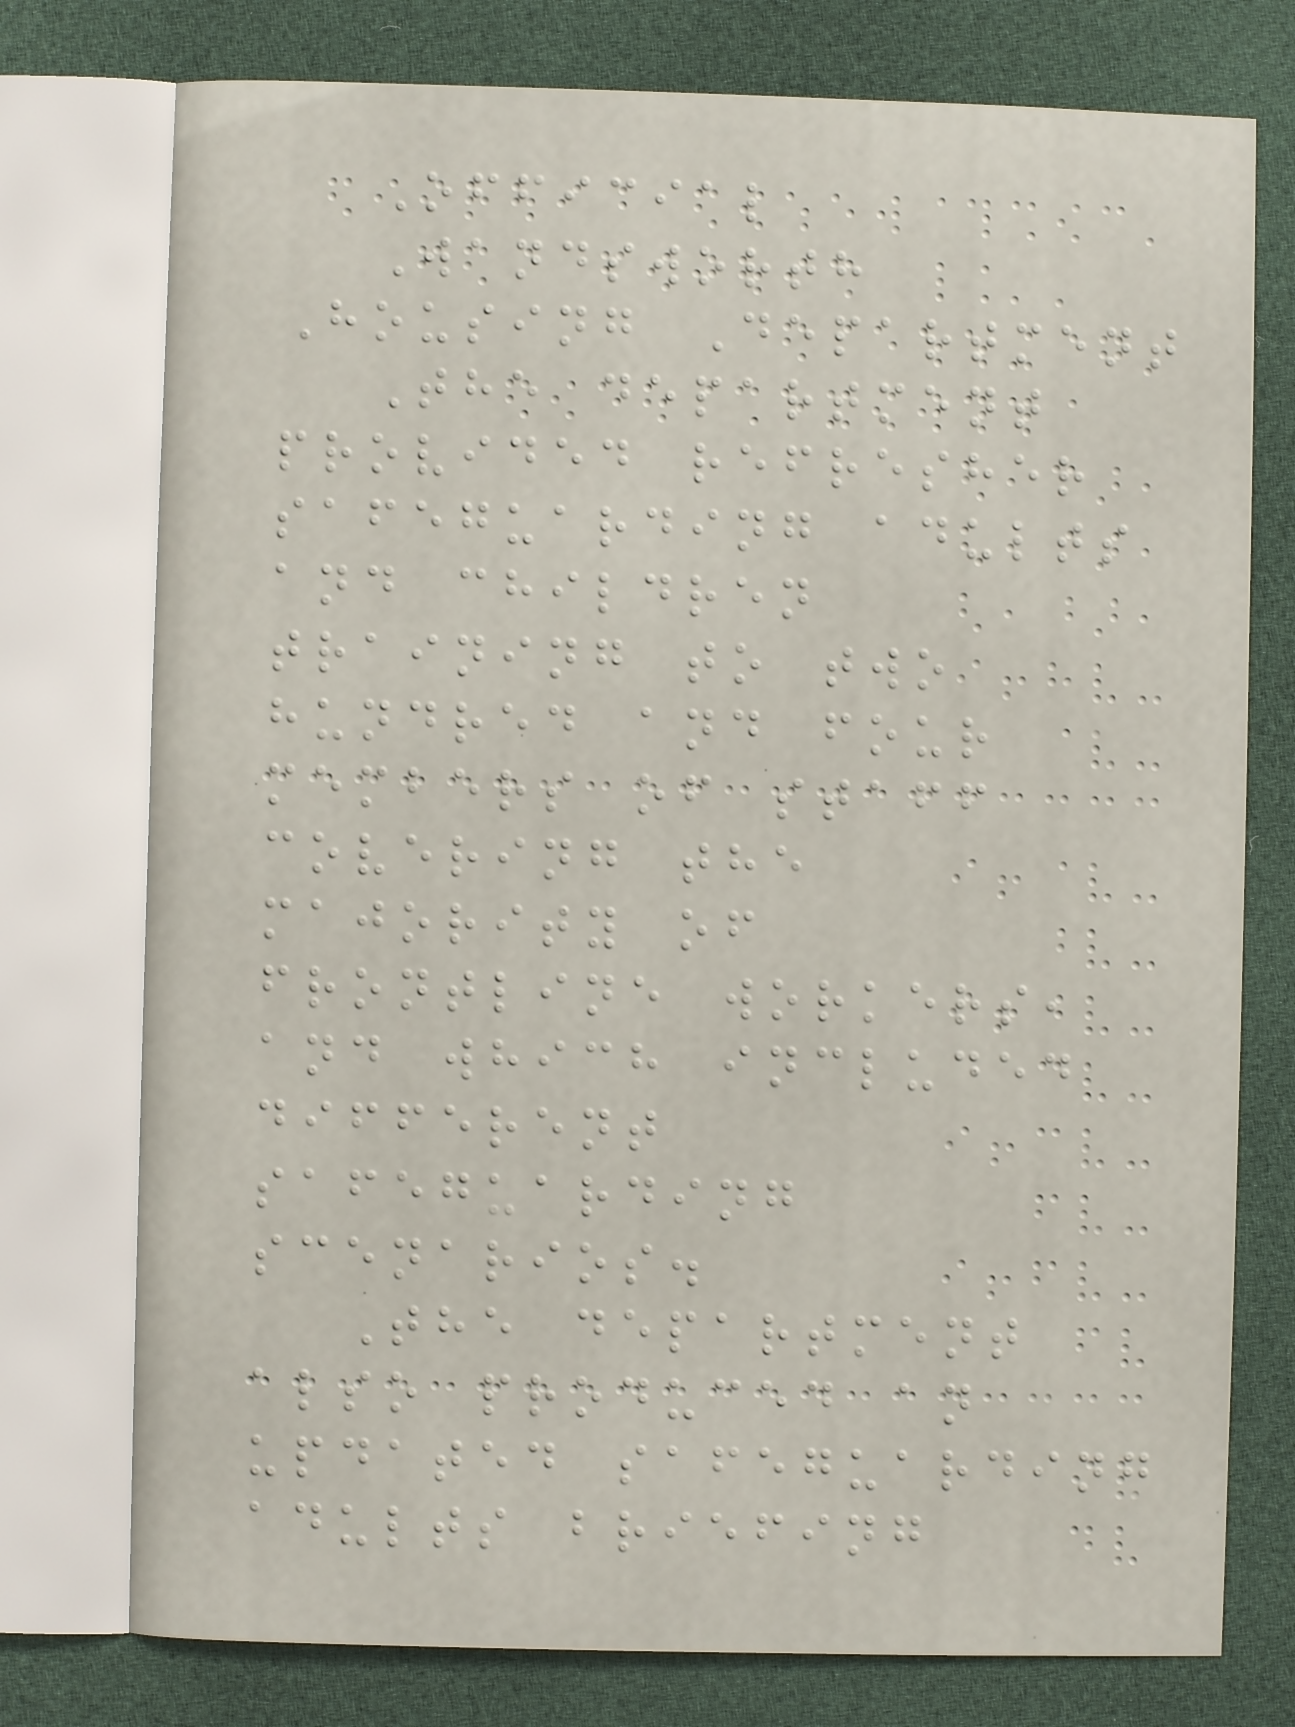Official
Wandsworth
Housing Department
The department
provided refresher
safeguarding adults
and children
training to two
hundred and four
members of staff
covering the
majority of
frontline workers,
and which included
different
safeguarding
scenarios.
The department
also produced an
updated safeguarding
adults briefing
